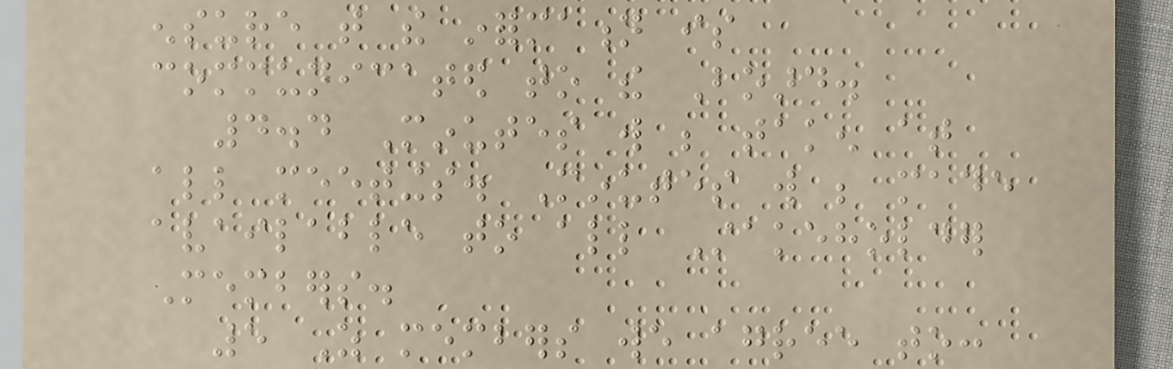ensure that the information is
communicated to the Board.
4.4 Minutes will be taken at
all meetings. Minutes will be made
available to all Stakeholder
Members.
5 As members we agree to:
